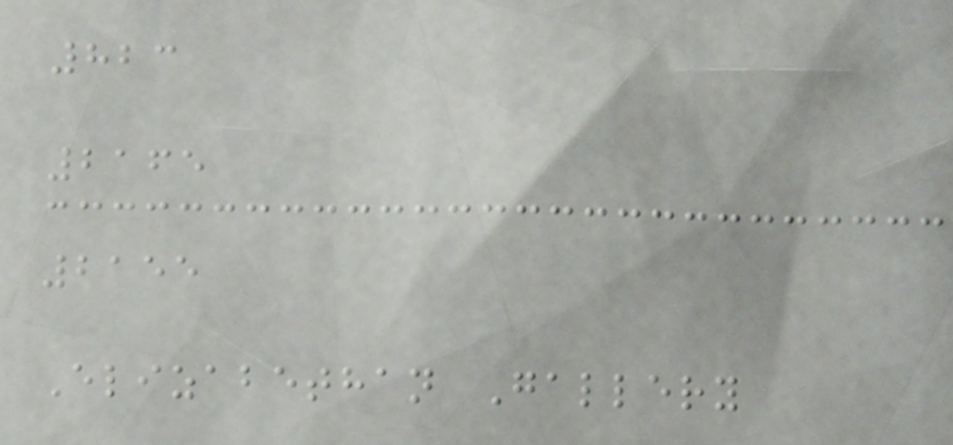823
2165
2155
Elizabethan Gallery
